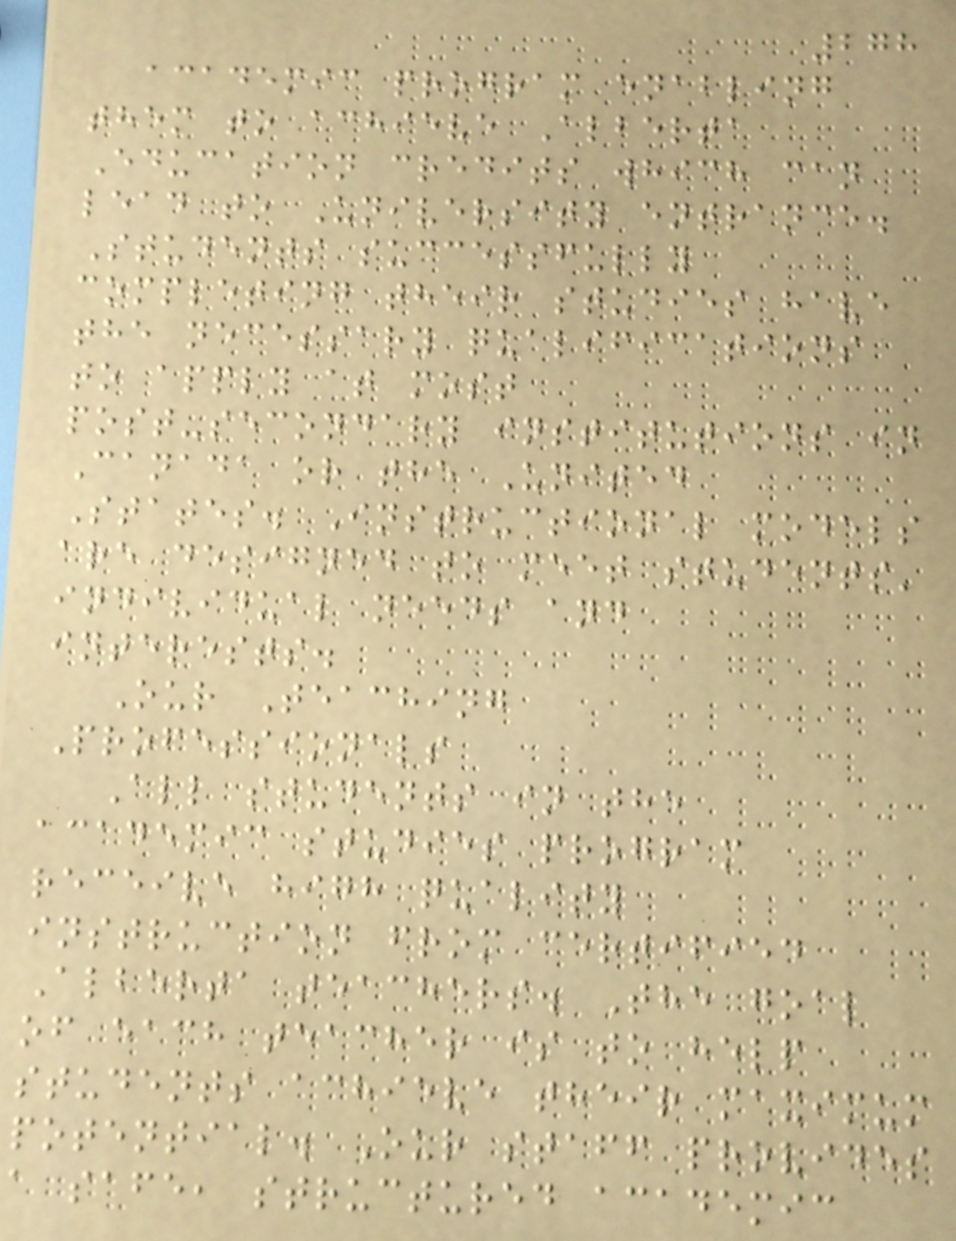278
academic program enabling
them to achieve Alberta
Education credits which can
lead to University entrance.
Students successfully
completing their studies have
the necessary qualifications
to apply at most
post-secondary institutions in
Canada or the United
States. Instructional models
are designed to meet students'
individual needs and
interests.
Our Teaching
Professionals
All students in the
academic studies program
receive high quality
instruction from certified
Alberta teachers. The goal
of each teacher is to help
students achieve their maximum
potential. Our staff provides
a safe, structured academic
